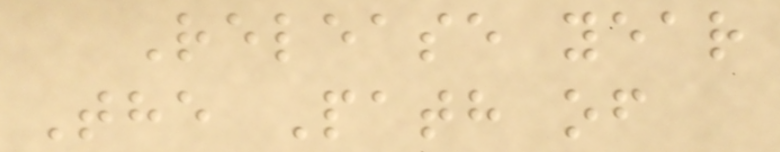Release year
The Path of
